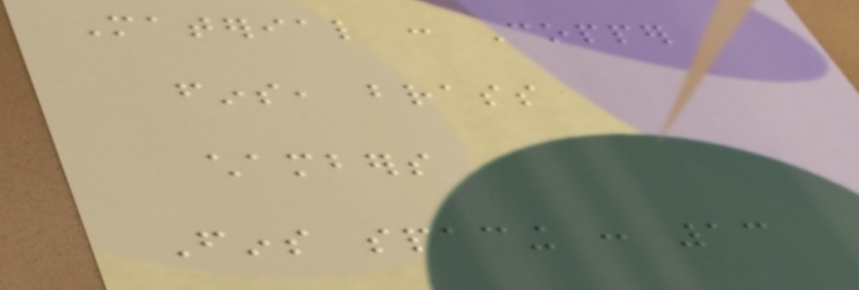Material : Copper
fins, brass
chambers
Fins spacing : 13
